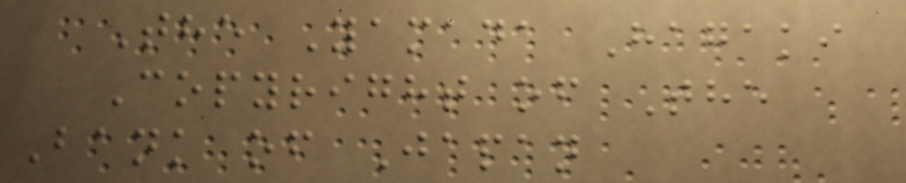The Yamada Hagaki
Copyright of The
Bank of Japan
